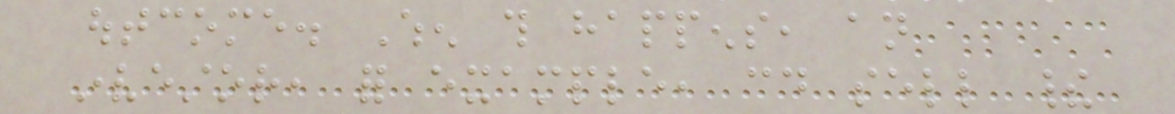outcome. When this happens, an
investor, for example, could sell their
